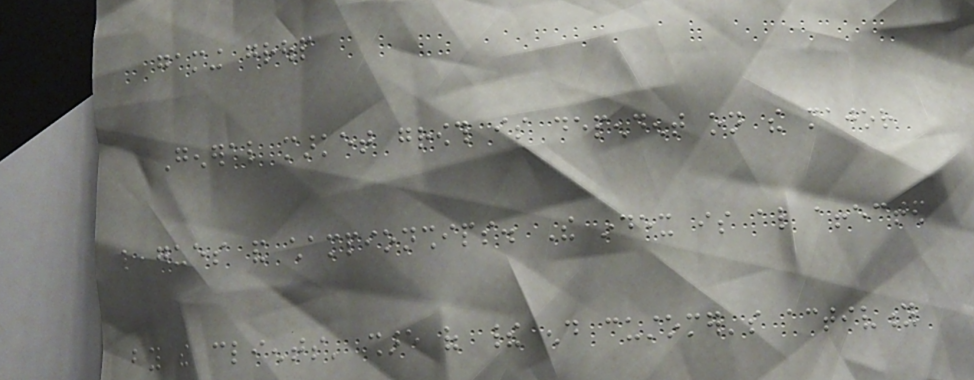gaming group
General market growth is dependent on the major
leagues and championships. The index is also affected
by the clients' share of their end customer's activity
